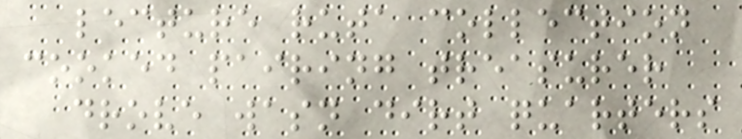lecture ruta collection
cooked pairing treasurer
drove wasn dirt quarters
